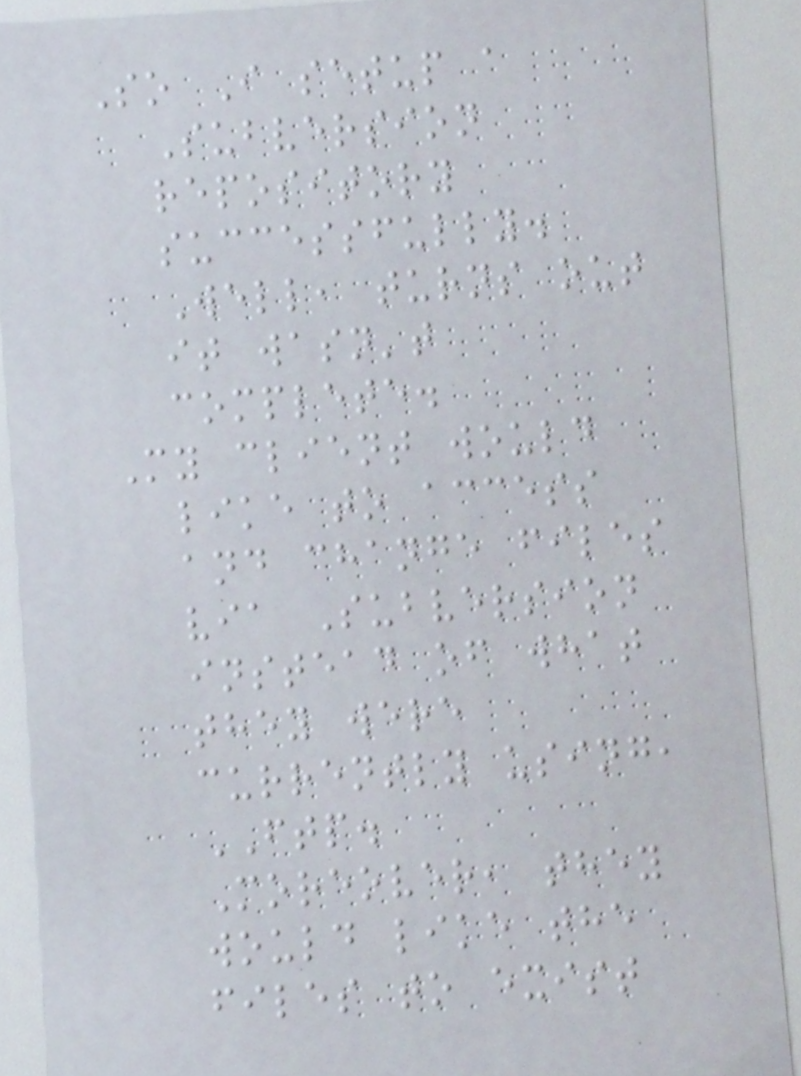So I setup a
Subversion
repository
successfully.
Well, turns out
it wasn't
complete.
My client would
like to access
and change files
via Subversion
instead of what
they were
currently using,
FTP.
Moreover, they
would like the
files to exist
